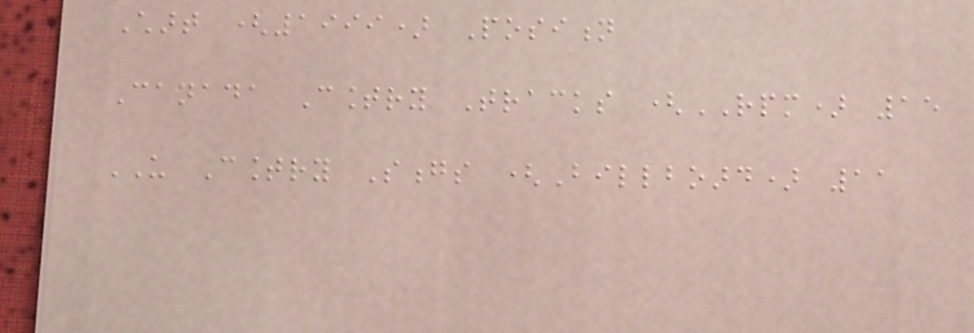Chart (1999) Position
Canada Country Tracks (RPM) 15
US Country Songs (Billboard) 11
